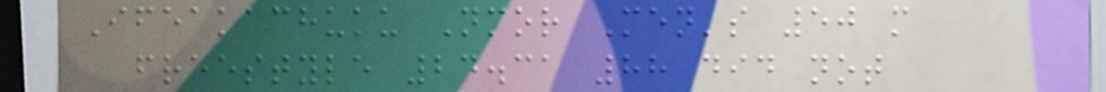Ifeakachuku Nmor Men's 50 m
freestyle 24.31 88 did not
